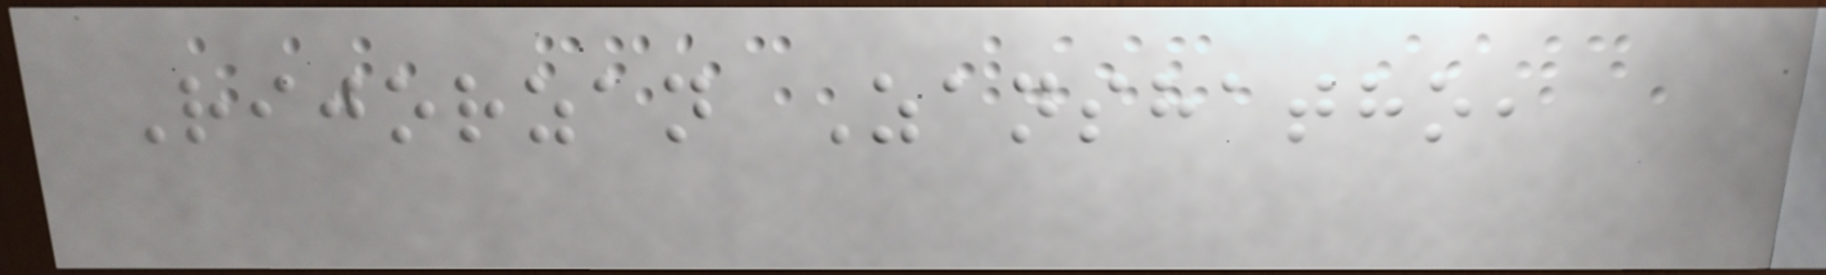Rijorzan Zanshatho,
